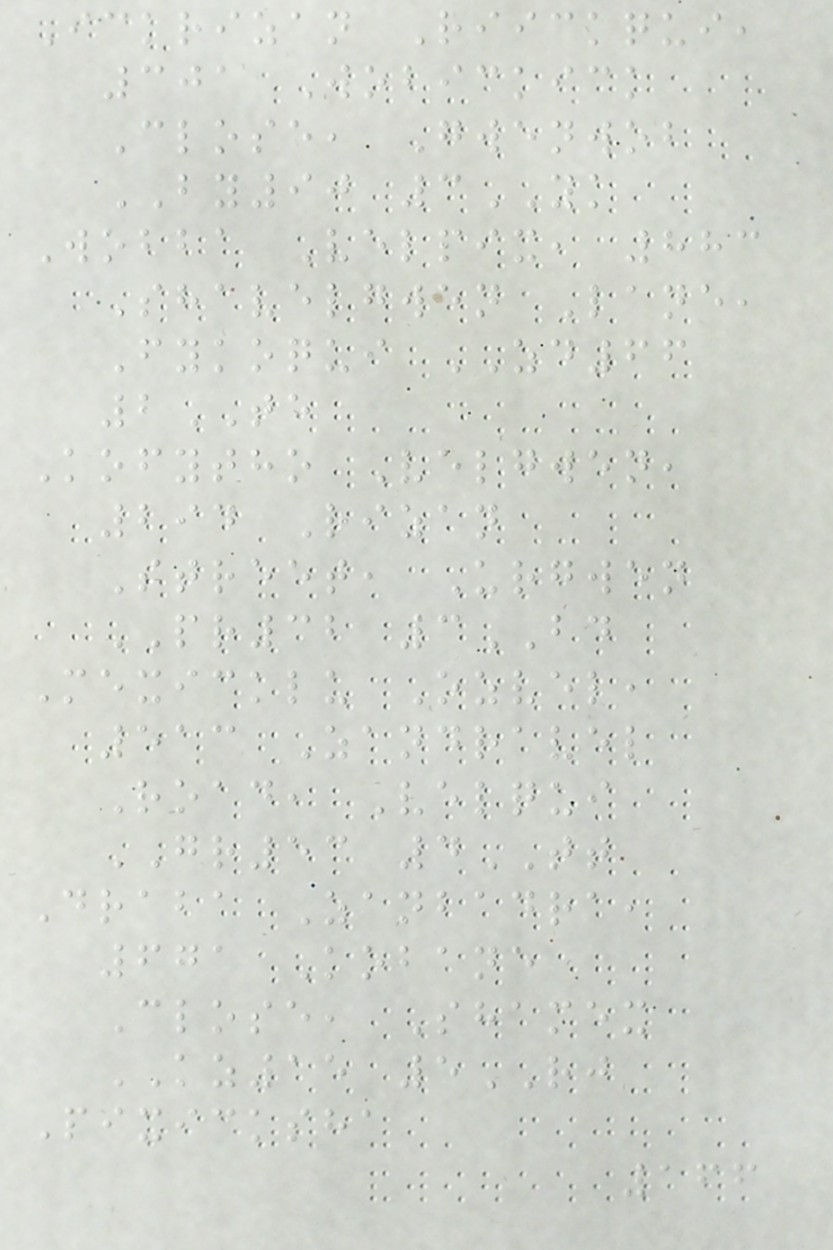Ickrizan Riickqui,
301 Wobickick
Close, Gwenwob
BY90 3YK
Wobba Velpix, 883
Shavelgwen Lane,
Fykoqui ZD66
2TE
Kofytho Velgwen,
294 Rizan
Street, Urgwen
PR32 3BD
Mexicklu Ozvel,
513 Zandravel
Road, Velqui
GR53 4TT
Draba Zanbadra,
671 Kobane
Close, Shamex
KZ15 5RJ
Pixicksha
166
